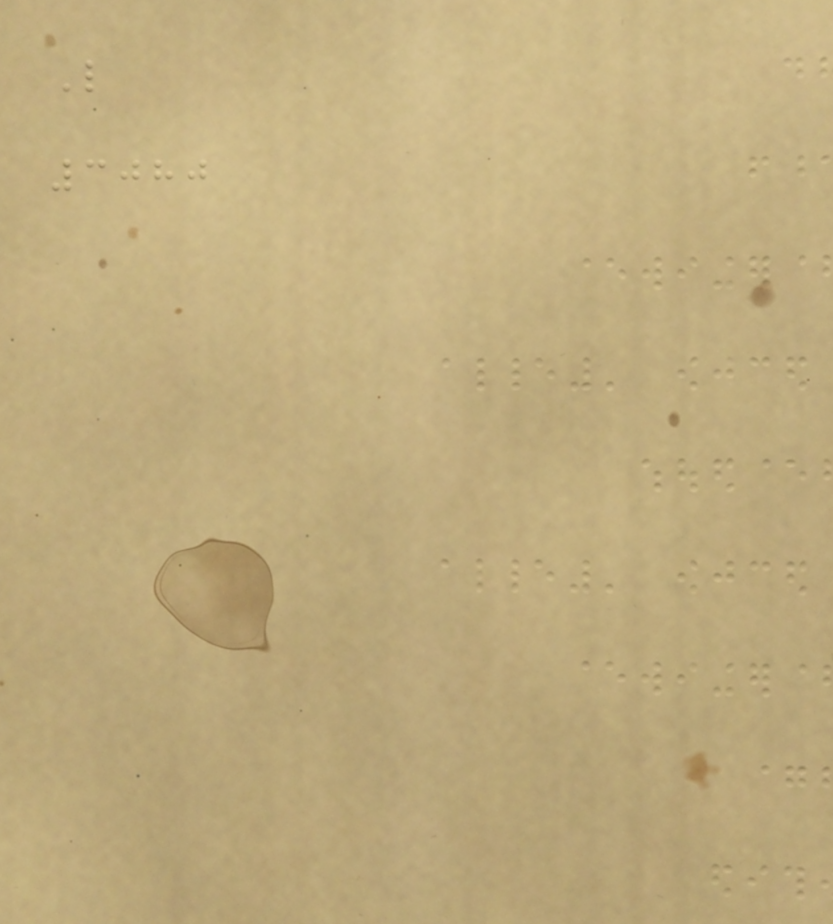L
3080
